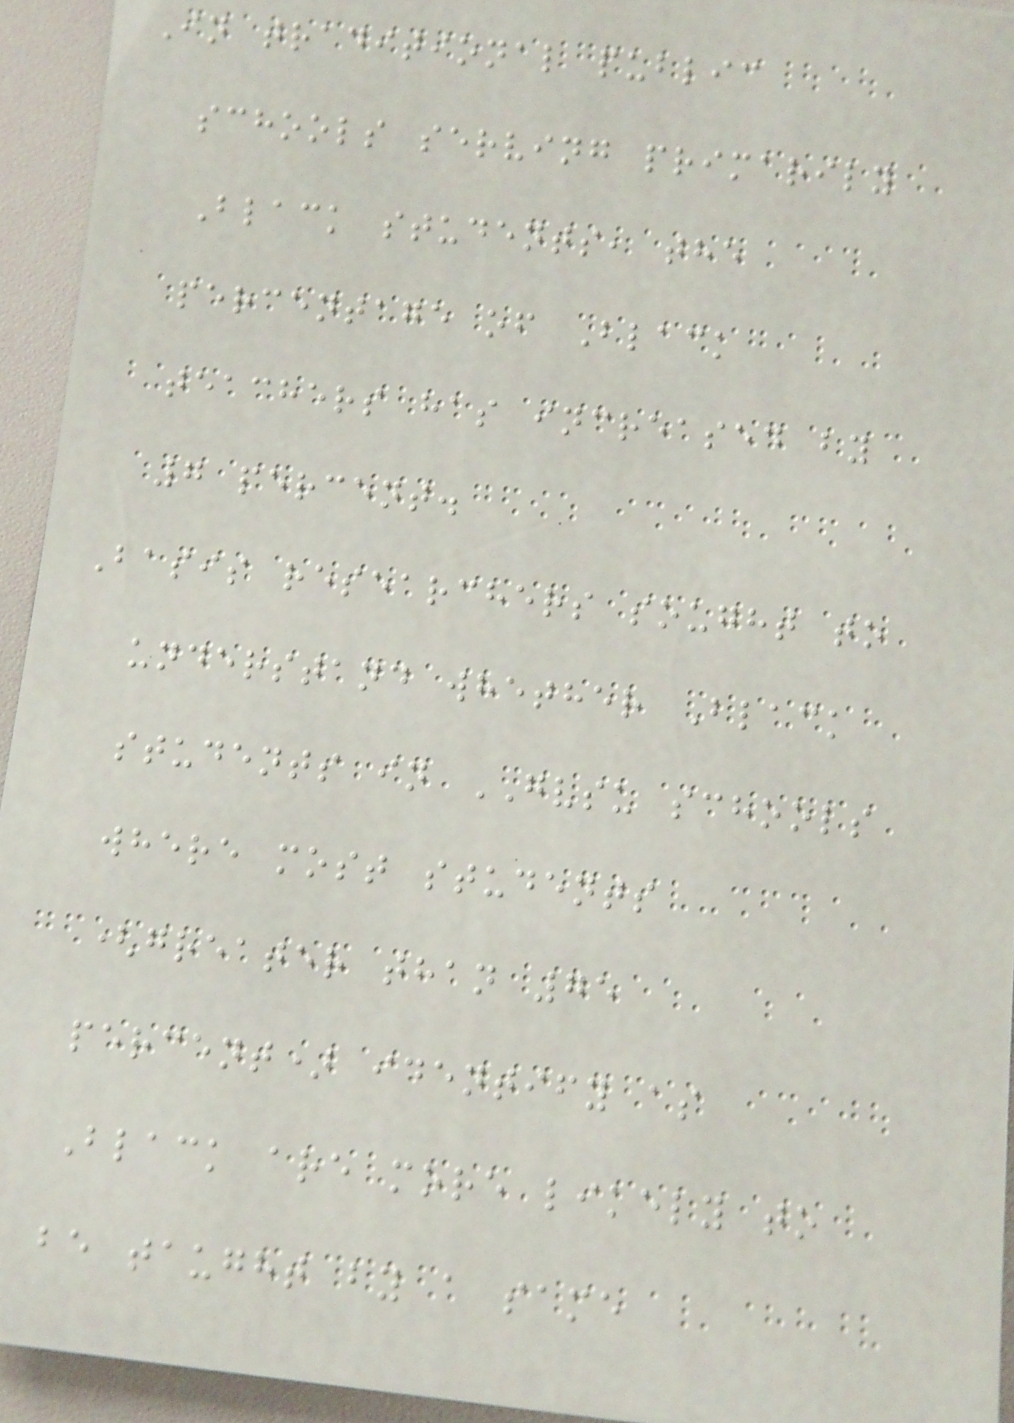In traditional public
schools serving primarily
Black students, the
percentage of Black
teachers has increased by
7 percent.
Basis researchers sought to
understand whether Black
students in GVSU schools
where most students
(greater than 75
percent) identify as
Black are more likely to
be taught by a same
